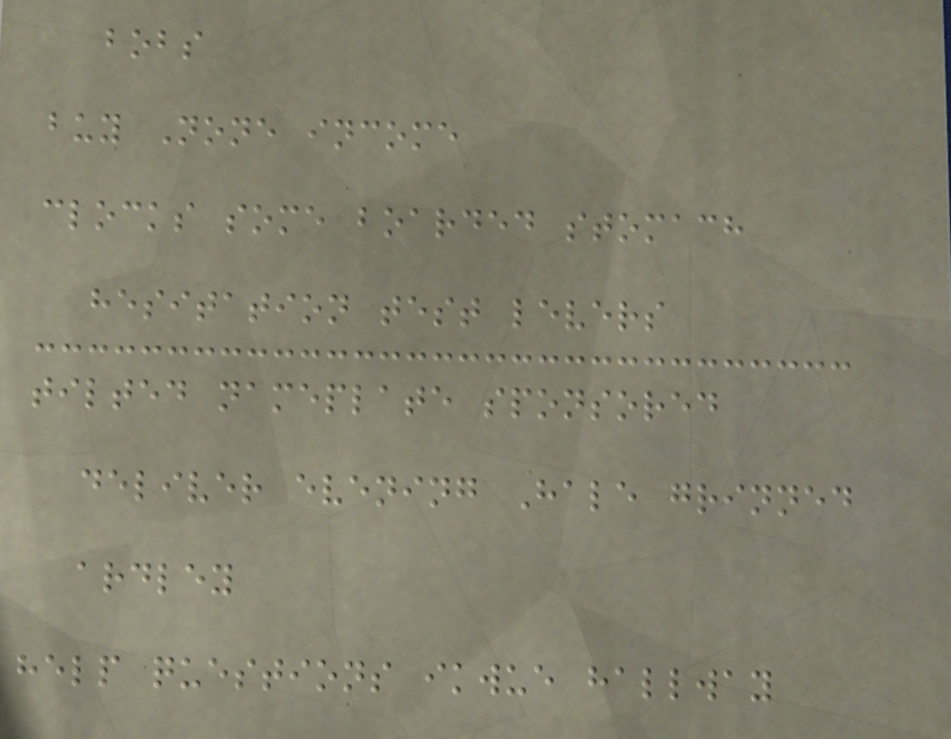bobs
buy None income
clocks some boarded stomach
hesitation test levers
tilted nameplate sponsored
deliver evening Hale grinned
ardley
help questions ikwue hallway
